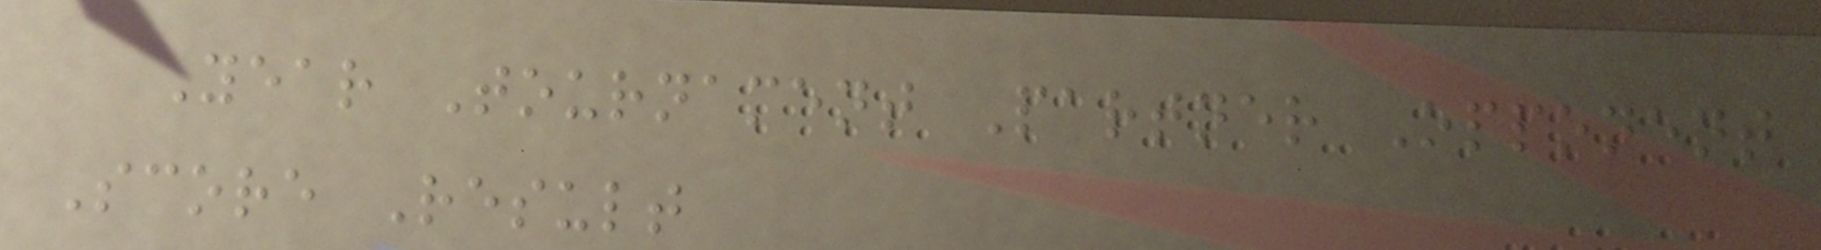Year Tournament Partner Opponent
Score Result
